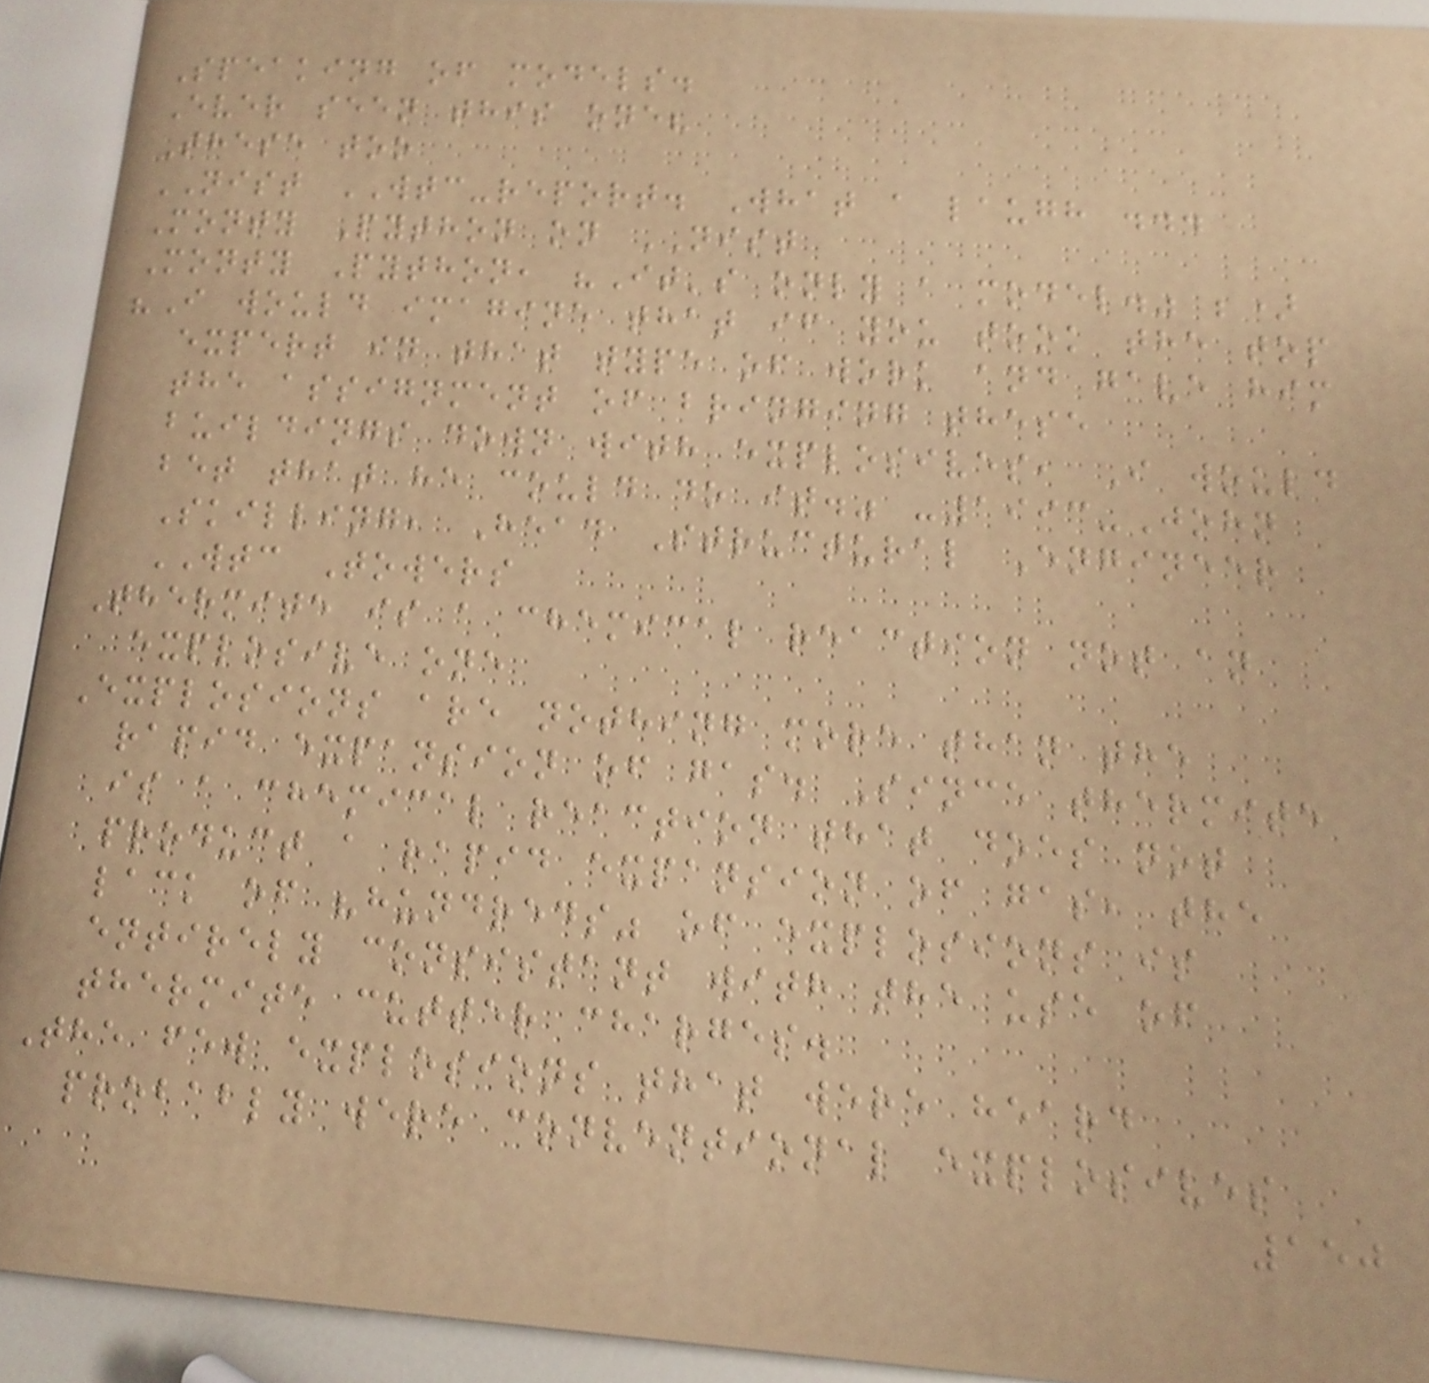Speaking of models.
Ever seen this one?
These too
NIST WTC-report. What a laugh ...
Monty Python on NIST
Monty Python, "It's only a model." ;)
"I would imagine that if you took the top
expert in that type of work and gave him
the assignment of bringing these
buildings down with explosives, I would
bet that he could do it." -1993-John
Skilling, Head Structural Engineer
WTC Towers
Thermite is a chemical reaction not an
explosive one
Explosions are nothing more than the
rapid expansion of gas. Since thermite
is a chemical reaction that does not
product a rapid expansion of gas, the
lack of "hundreds" of explosions is
entirely consistant with the use of
thermite cutter charges.
The few explosions that were heard
probably were conventional explosives
150
